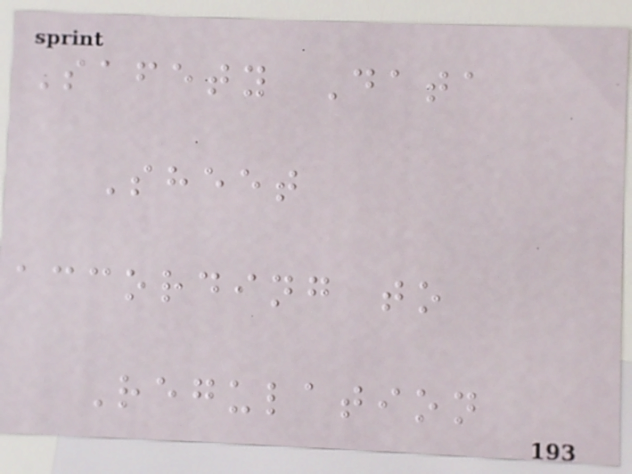Safety Data
Sheet
according to
Regulation
